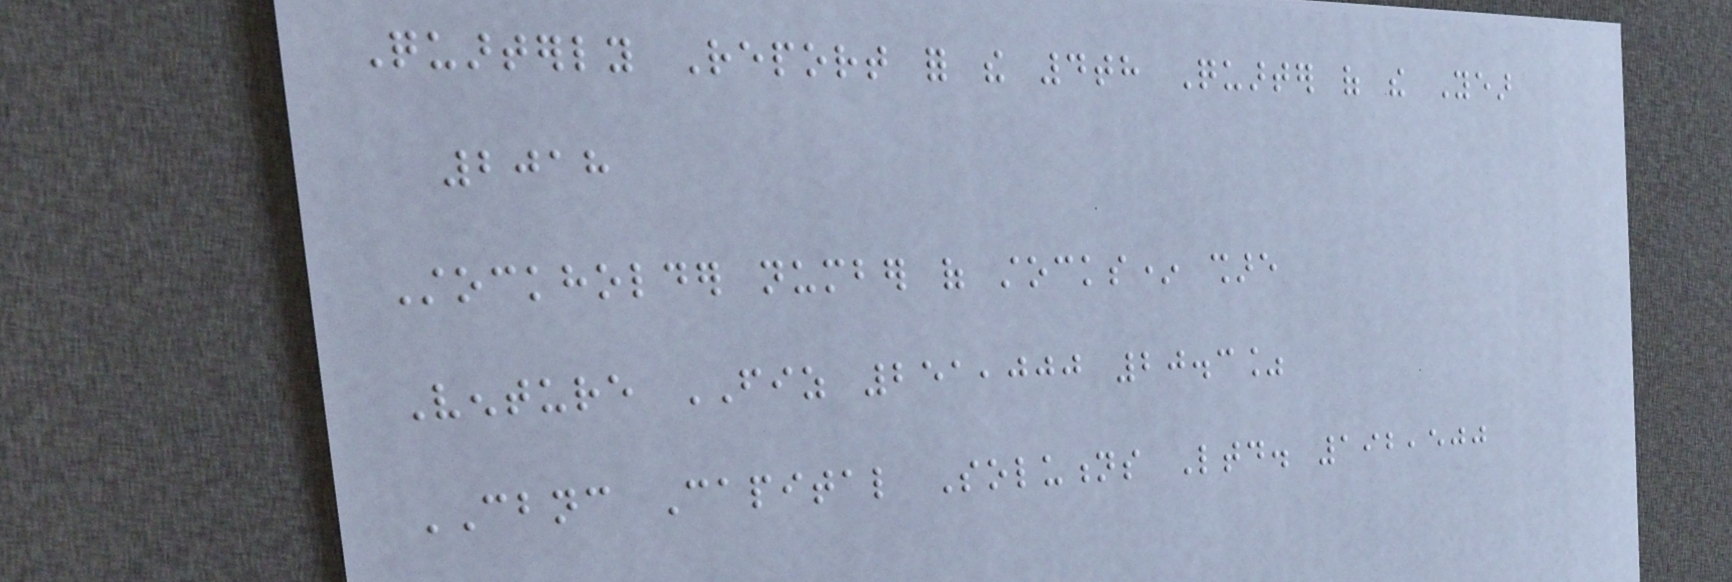Quarterly Report for the 4th Quarter of the Year
2018
Stockholder number of stocks* share
Venture FIZ 251,000 20.3%
CBNC Capital Solutions Ltd. 192,500
